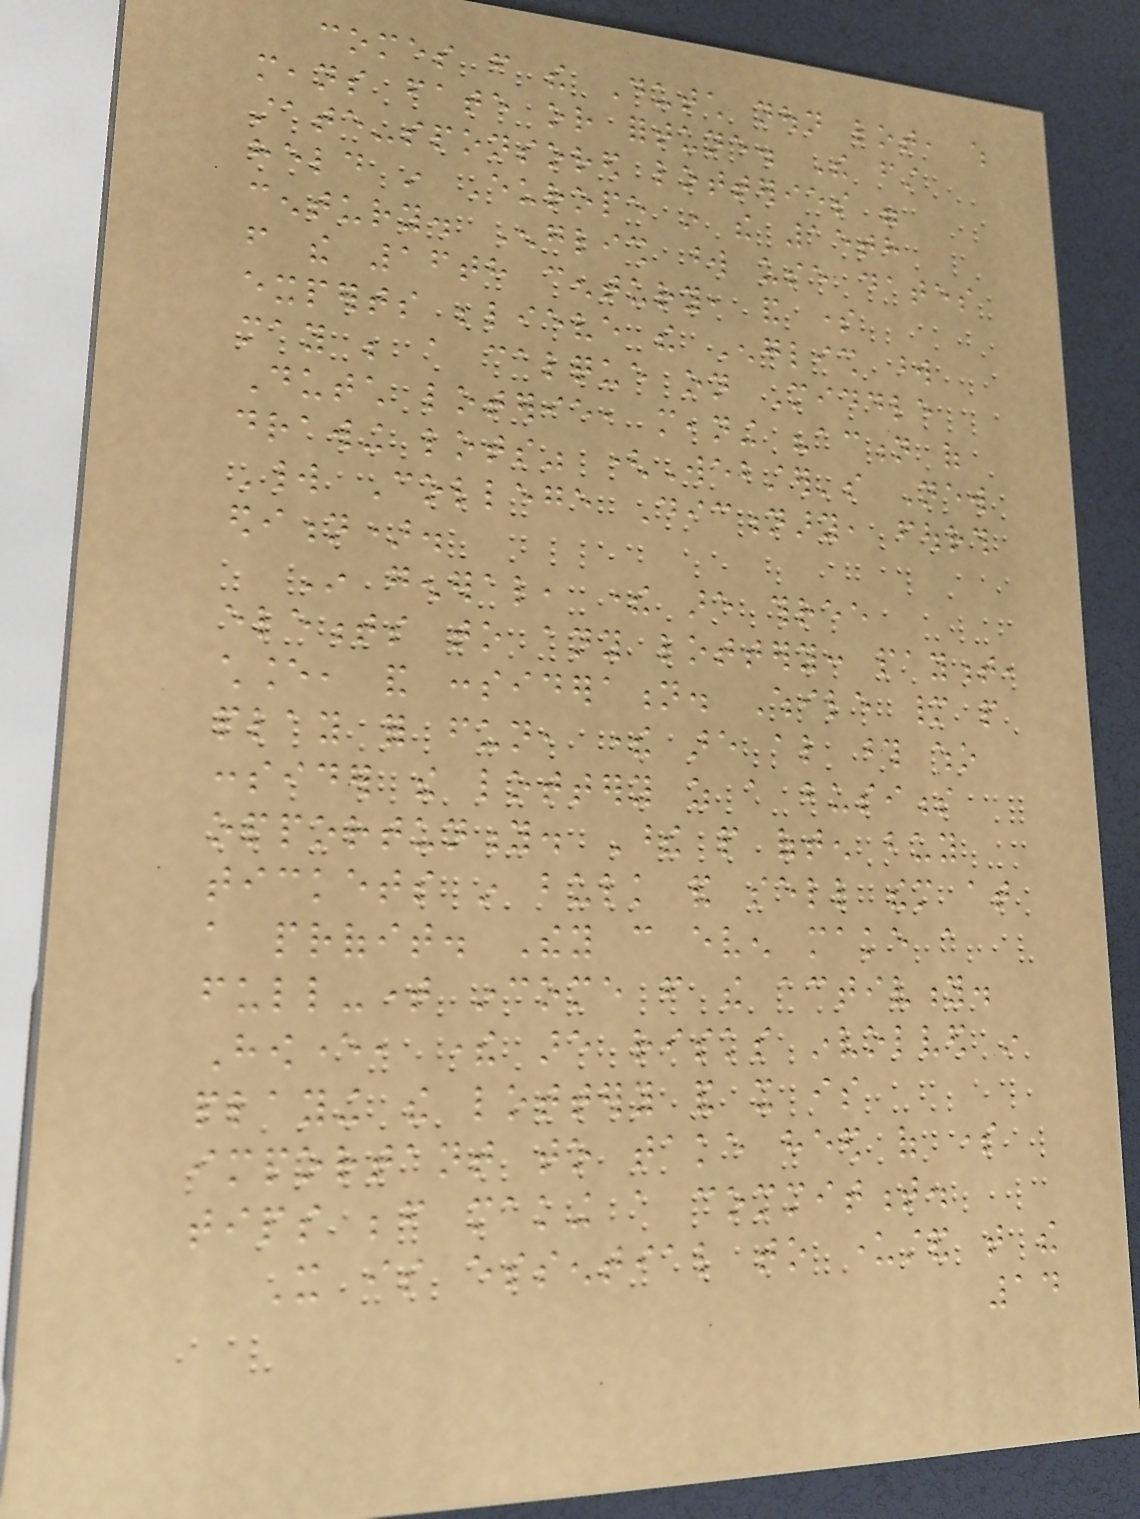comes from the Dutch noun lot, which
means fate or fortune. The first
state-sponsored lotteries were
held in Europe in the 15th
century. English word use dates
from the 16th century, and some
experts believe the English word
may be a calque on Middle
Dutch loterie, meaning "action of
drawing lots" (Webster's New
World College Dictionary, fourth
edition).
In general, there are three
elements to any lottery: payment,
chance, and consideration. While many people
play for fun, there are also those who
consider the lottery as a business
opportunity. These people often buy
tickets in bulk and sell them at
a profit. They can even make a
full-time income from the activity.
However, there are risks involved in
playing the lottery and it is
important to take heed of some
tips before making a commitment.
It is essential to understand that the
14
